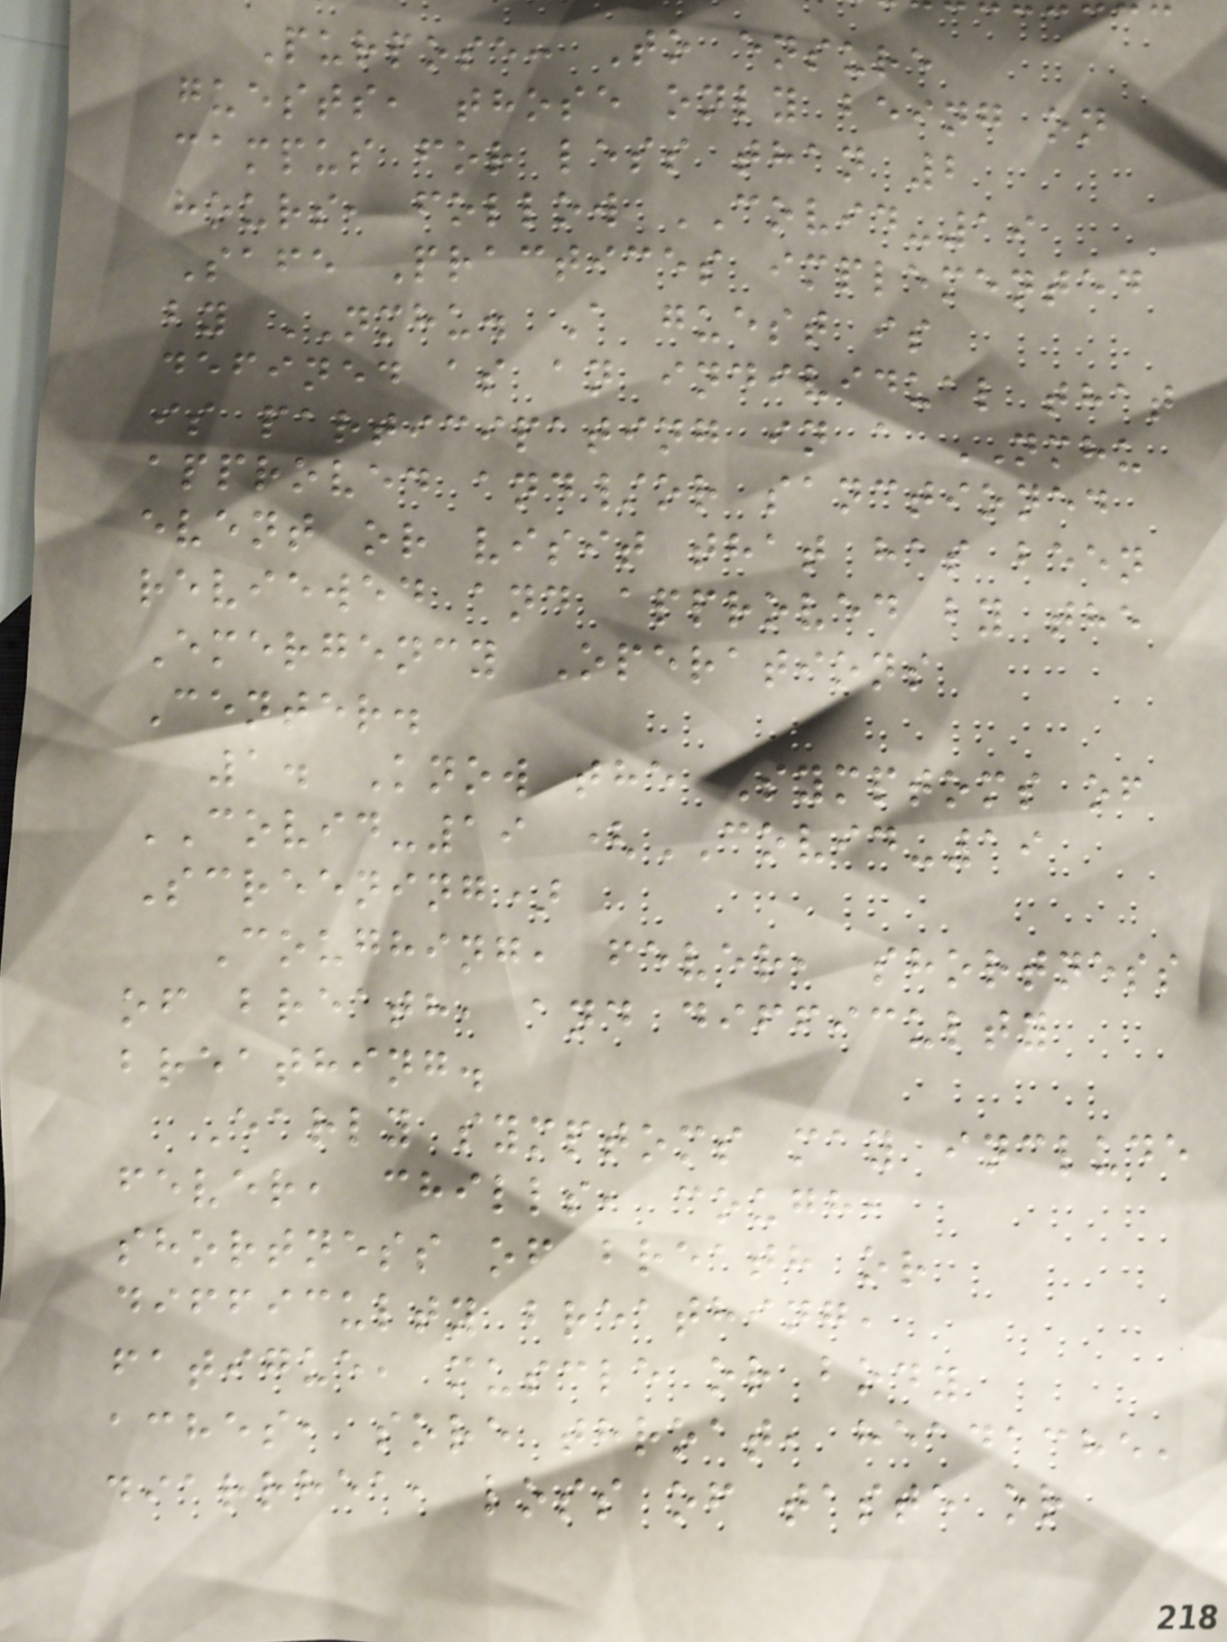Purpose: To ensure
guests, those only being on
campus for less than 2
hours, follow COVID-19
Safe Practices implemented
by NMHU. A guest is
defined as an individual that
is participating in a NMHU
approved and/or sanctioned
event or visit that has been
reviewed and approved by the
Emergency Operations
Center.
1. Know the Symptoms of
COVID-19 (COVID-19
Screening)
Coughing, fever, shortness
of breath, and difficulty
breathing.
Early symptoms may include
fever, chills, cough,
shortness of breath or
difficulty breathing,
fatigue, muscle or body
aches, sore throat, headache,
diarrhea, loss of taste or
